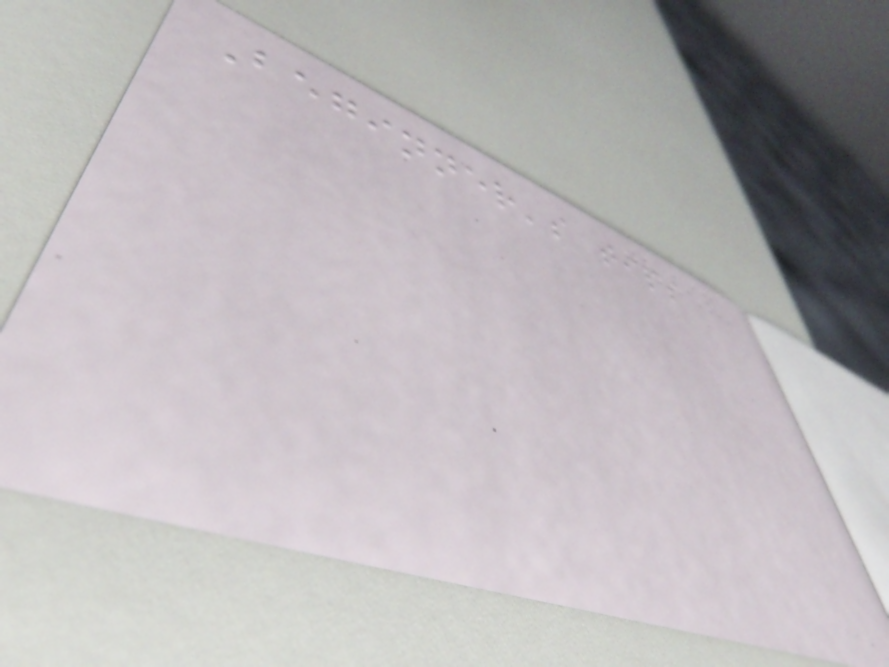Beginner's tips
